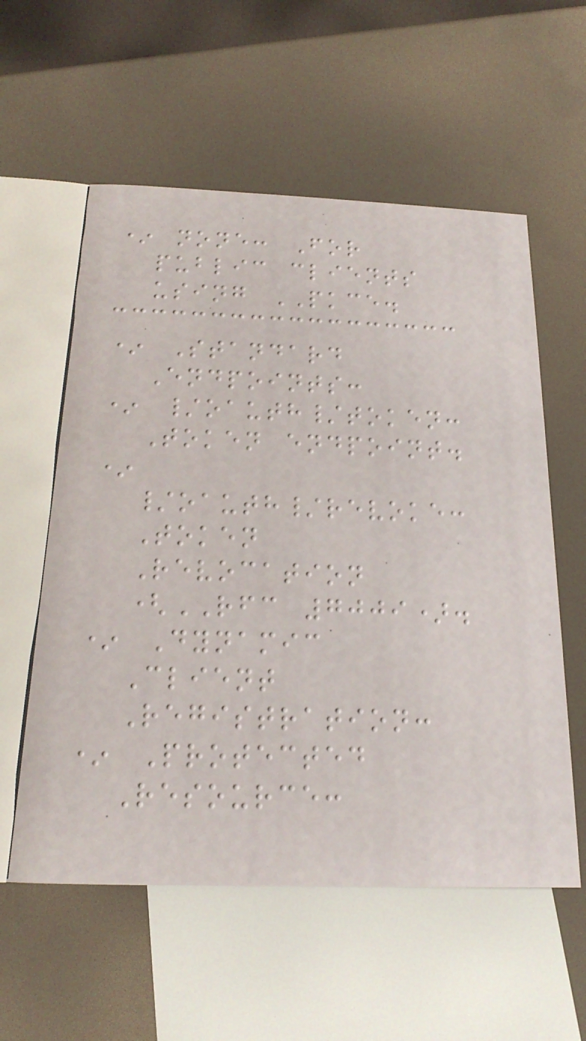* none: For
public clients
using PKCE.
* Standard
Endpoints:
* /oauth/token:
Token endpoint.
*
/oauth/revoke:
Token
Revocation
(RFC 7009).
* Dynamic
Client
Registration:
* Protected
Resource:
